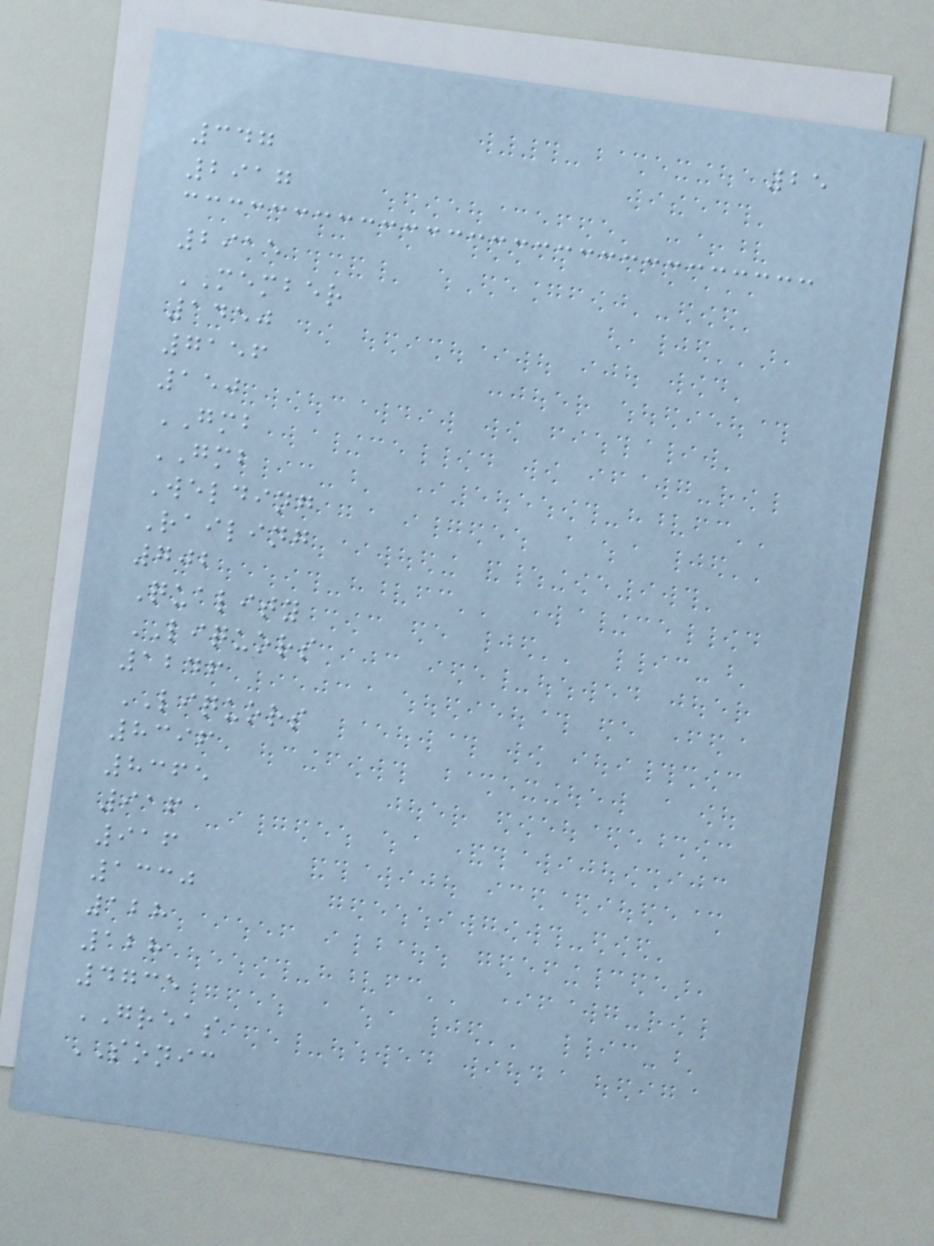25
347
2917
2915
MEMBER
1450
7156
150
GMB
GMB
Welding
Railing
702
Quality
LIQUORS
1246
LIQUORS
8396
8365
916
916
1330
128
128
4735
GREAS
SONIC
